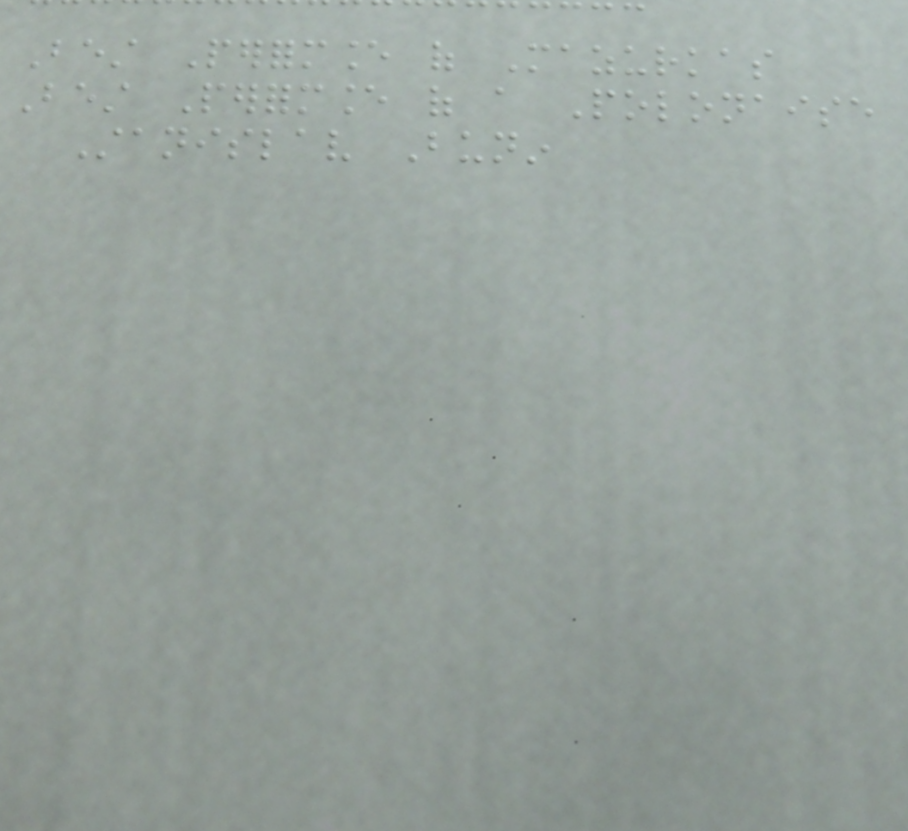Best Performance of Mazurkas
Best Performance of a Polonaise
Stanislav Bunin
